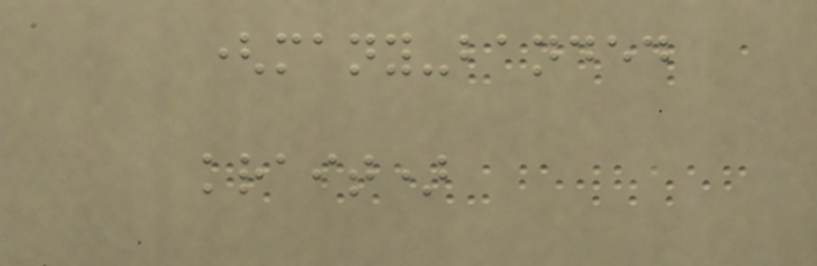(many-banded
krait)
